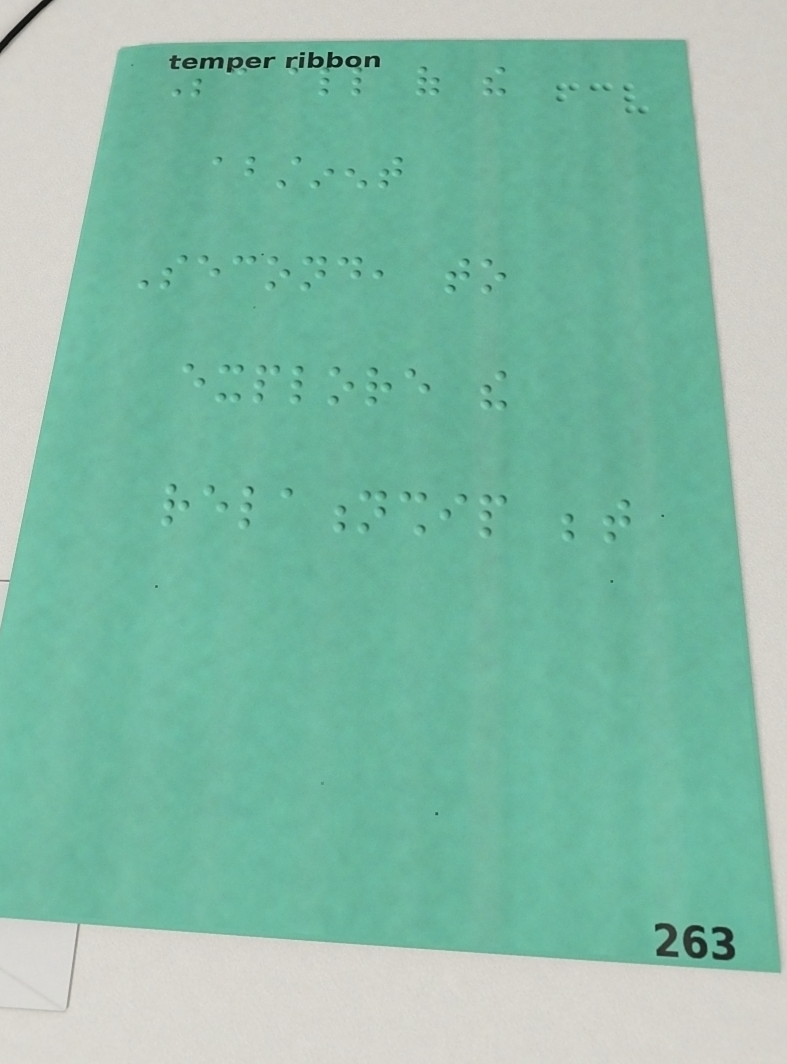Because all of the
abstinent
Second, to
explore the
relationship between
